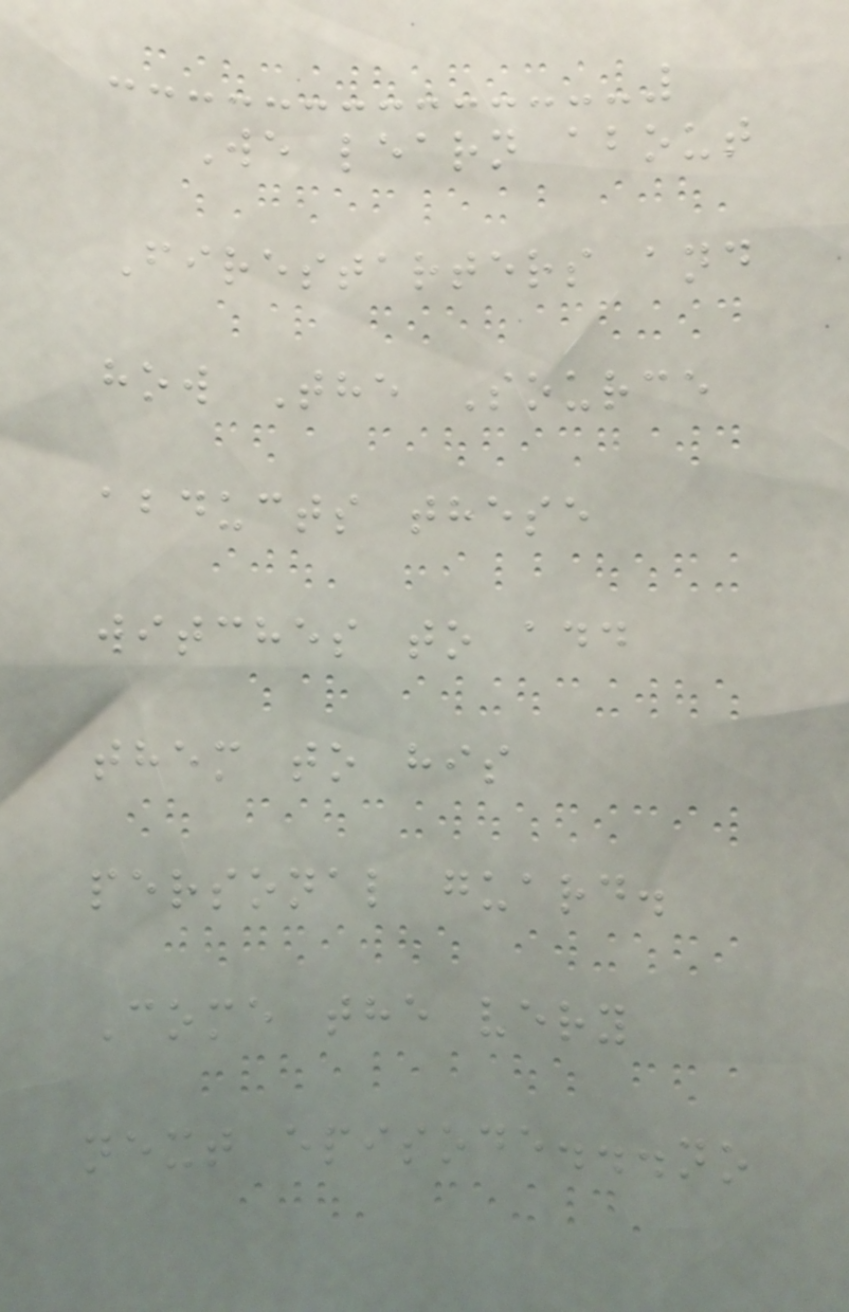We learn about
Firestarters and
how The Source
abducts these
witches to add
them to his
personal guard.
Come the very
next episode...no
